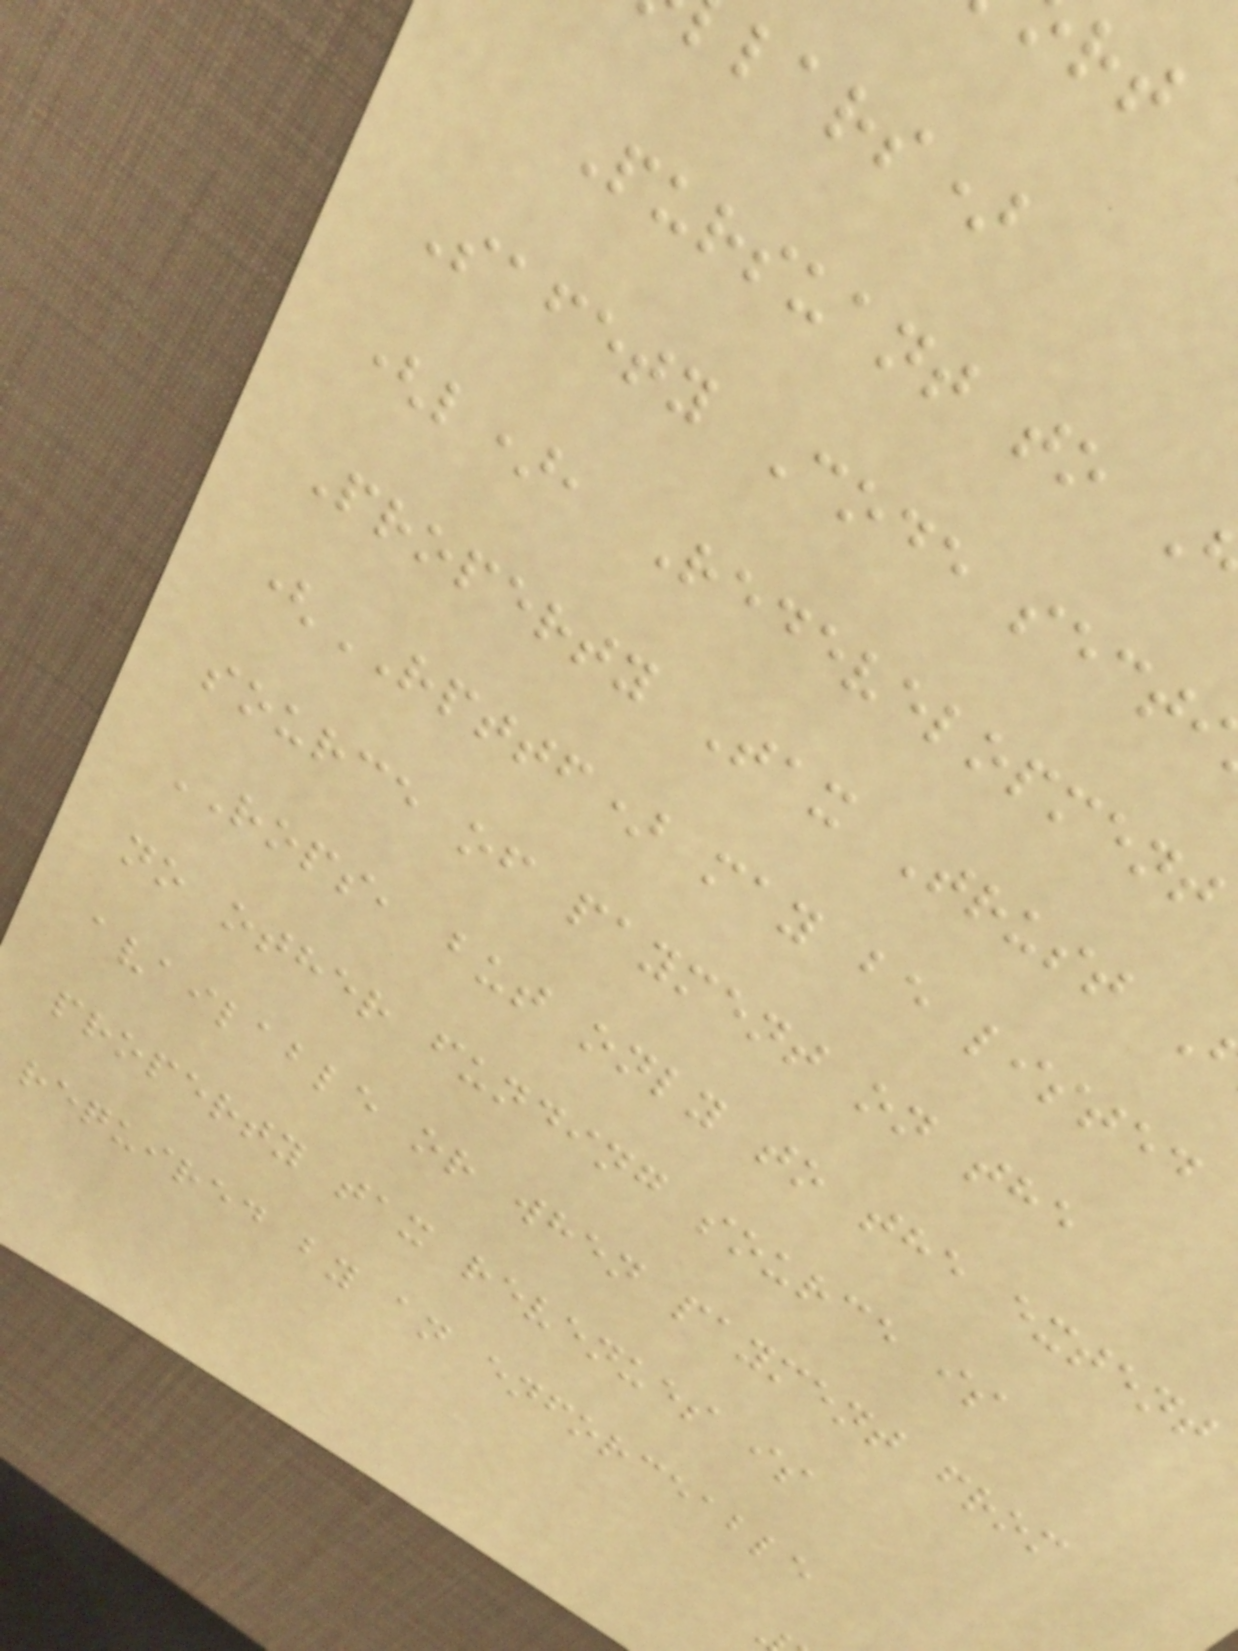lars)
Pursuant to
Safety Code sect
(l), Redevelopment
Property Tax Trust
(RPTTF) may be listed
source of payment on the
ROPS, but only to the extent
no other funding source is
available or when payment from
property tax revenues is
required by an enforceable
